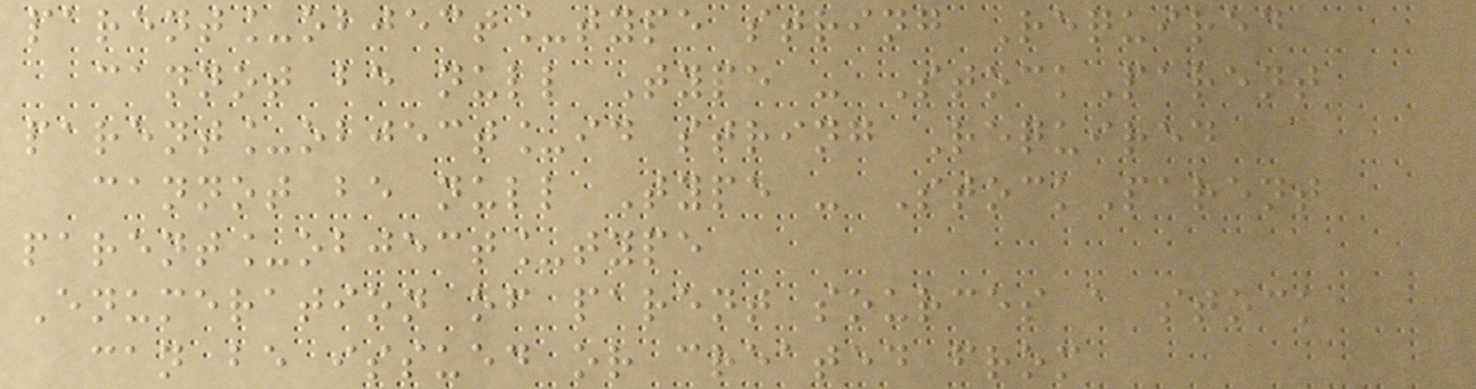parent_object_type string Required
cannot be null Type - StockParent
parent_object_id string Required
cannot be null Type - StockParent
parent_object_type
Enumeration of parent sources a stock
can be issued or created from
